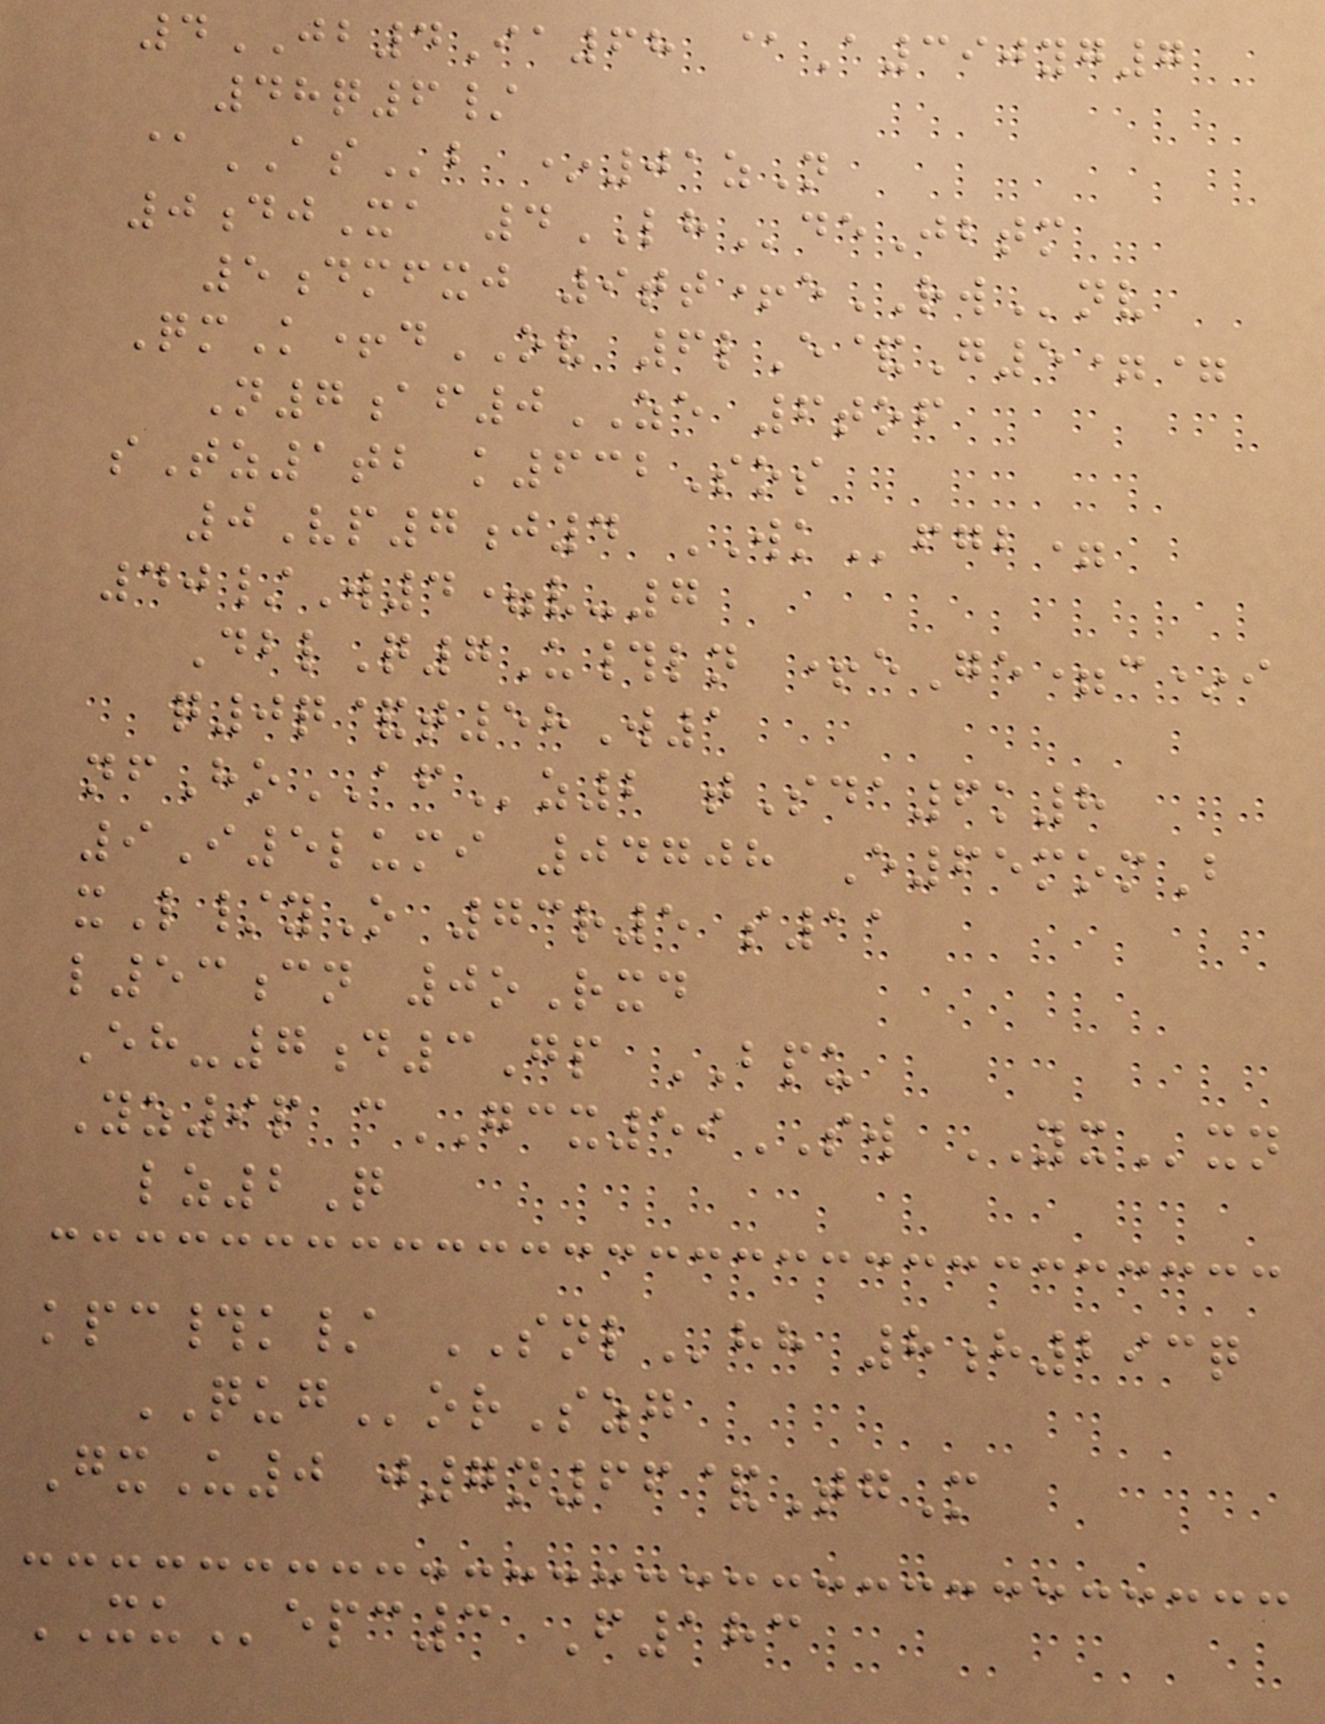4JB4Ia68 @A390yg7
48q6/
@ASb *01zN
0djXa 4LHdeJbtm
5dmfxj 9tt+eRWnv
QmK+dOV 6lE&G5==
N7af0ZE 6tof
sTz1tb k632Sos
0Vp7j4 WKfgb=
40/W4=v-7
DblQ7U#ln +eGe=c*i
q0q&t58W1
nfHoAFz2 tSda6k8
9I5lumi 04708 E65momB
xL/yO 73r5 s11
l53cn 0oRxd
Eh-7d3Gp BPU
Yz9p cGCX59SW YXxn
lz2Q
kpc#k/ SNLhh 8h293q
QUGorSzg
GxU0 j7n66&TgM
XUepc3 F183
